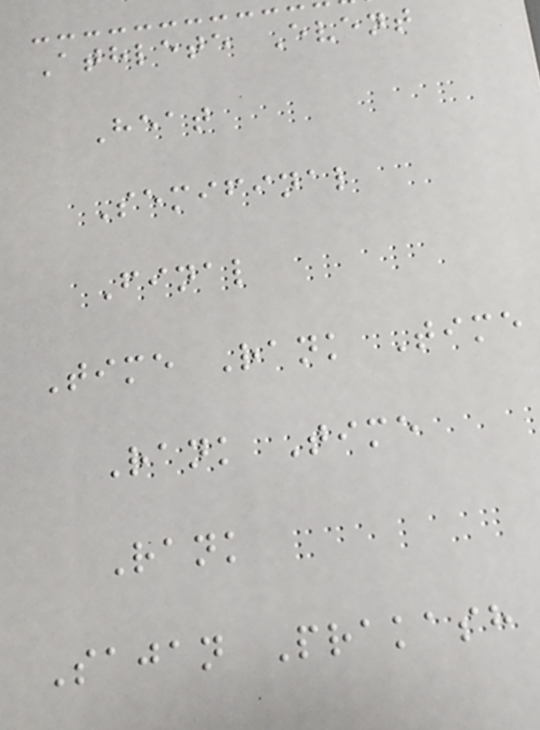Athlete Event
Heat
Semifinal
Final
Time Rank Time
Rank Time
Rank
Sajan Prakash
